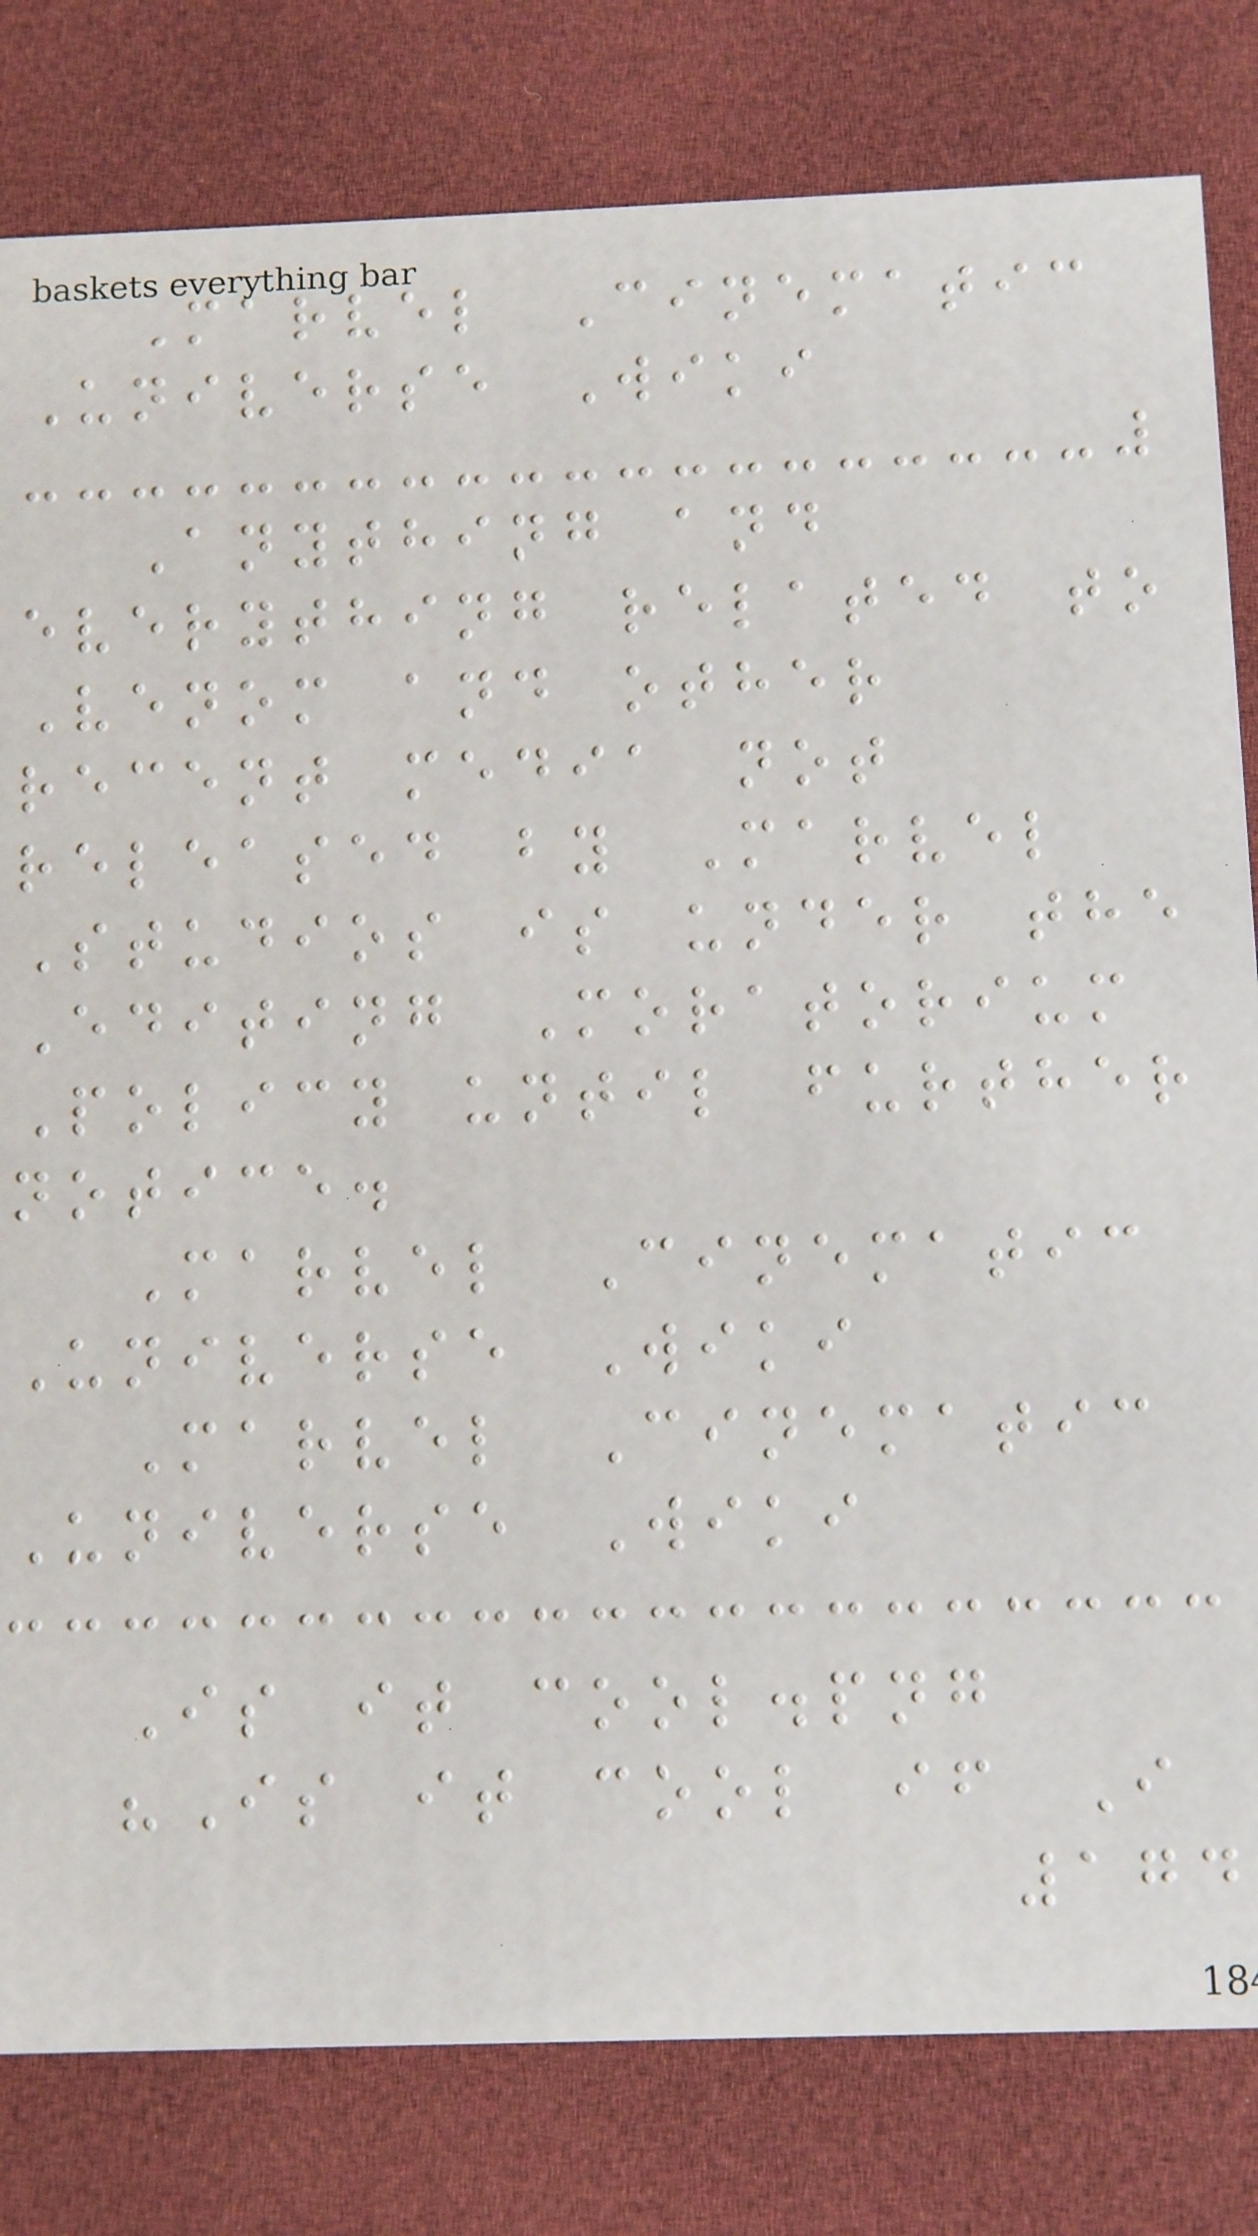Marvel Cinematic
Universe Wiki
Anything and
everything related to
Venom and other
recent media not
released by Marvel
Studios is under the
Editing Moratorium
Policy until further
notice.
Marvel Cinematic
Universe Wiki
Marvel Cinematic
Universe Wiki
Is it cool.png
"Is it cool if I
174
